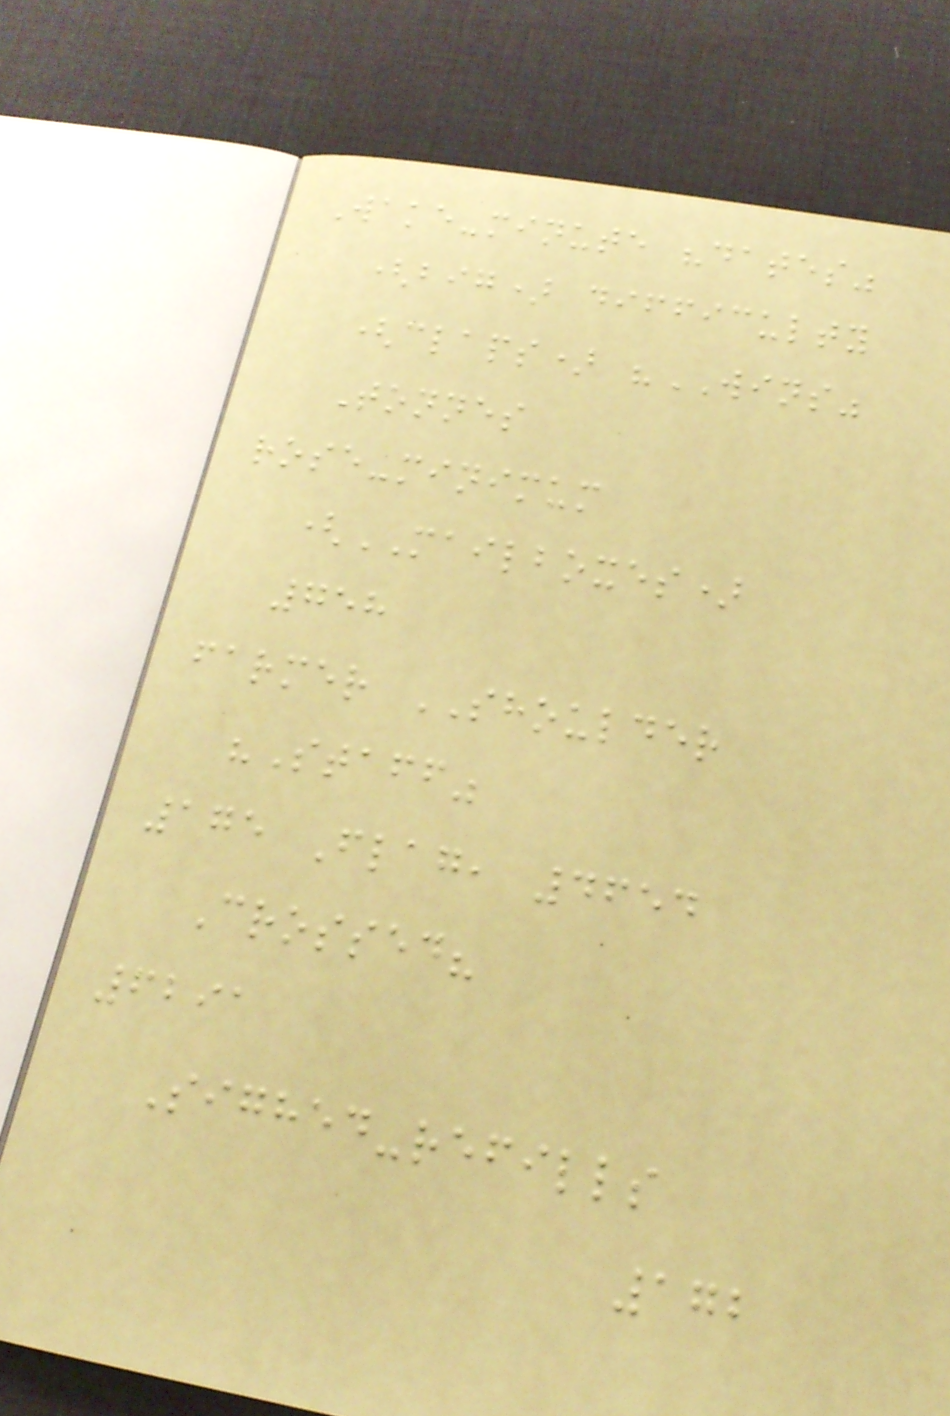Wake-minute "dates"
(big) difficulty
(claps) "WINS"
Tonnes
rose-minimum
(MAILBOXES)
758
farmer SHOULDER
"Staff"
175 Flag, 4654
Crossed?
6291
Sighed-refills
172
